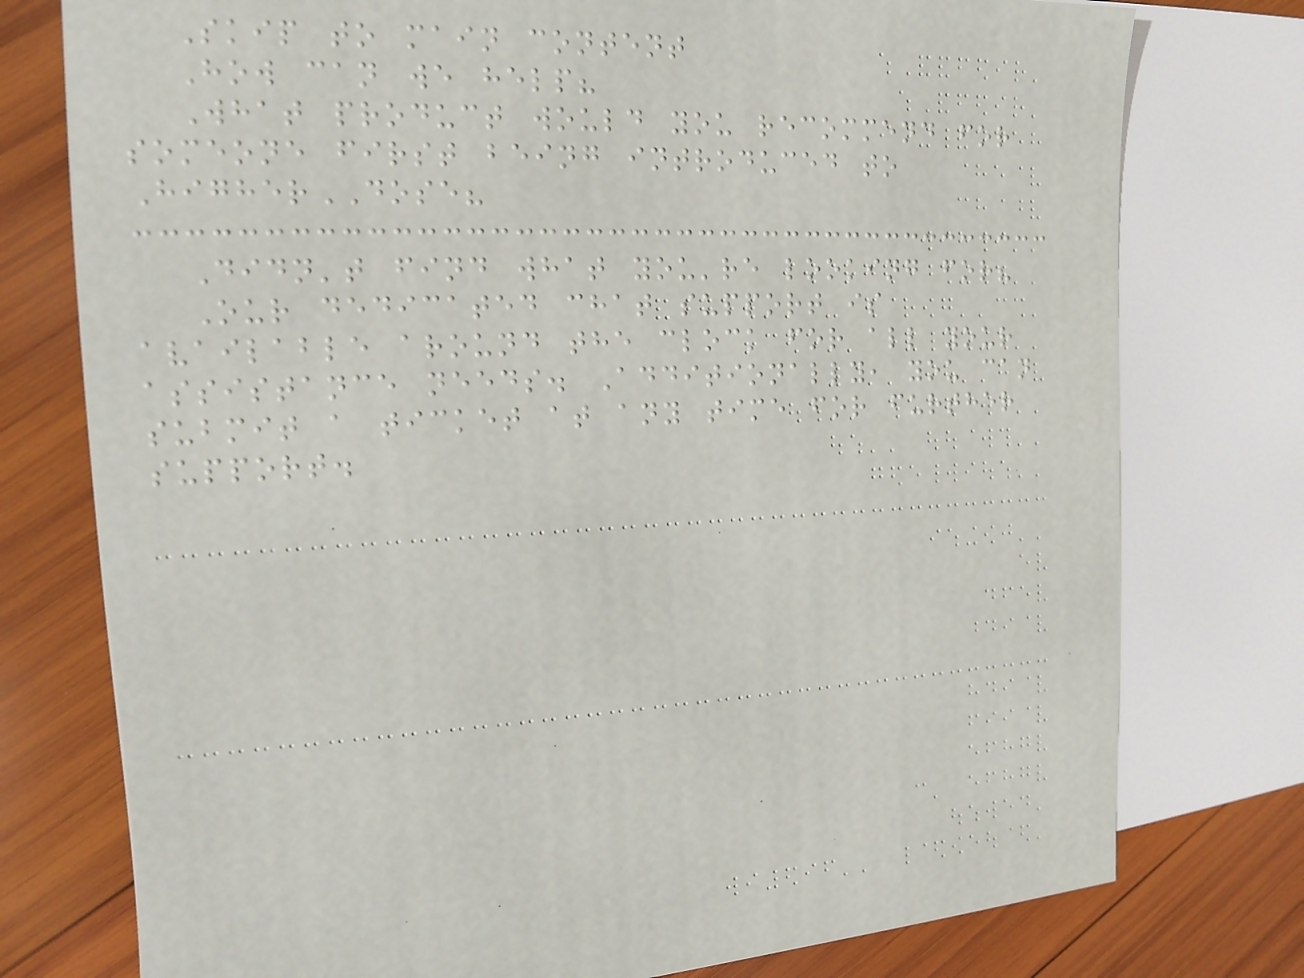Skip to main content
How can we help?
What product would you recommend for
someone first being introduced to
HigherDOSE?
Didn't find what you're looking for?
Our dedicated chat support is
available around the clock for all your
assistance needs. Additionally, you can
submit a ticket at any time for further
support.
